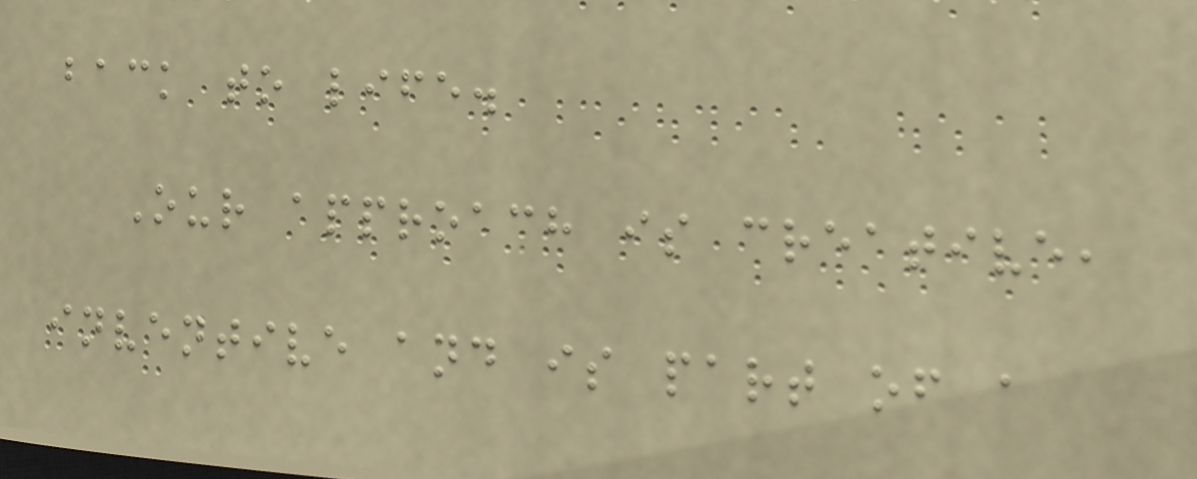back to life.
Our approach is creative,
inventive and is part of a
